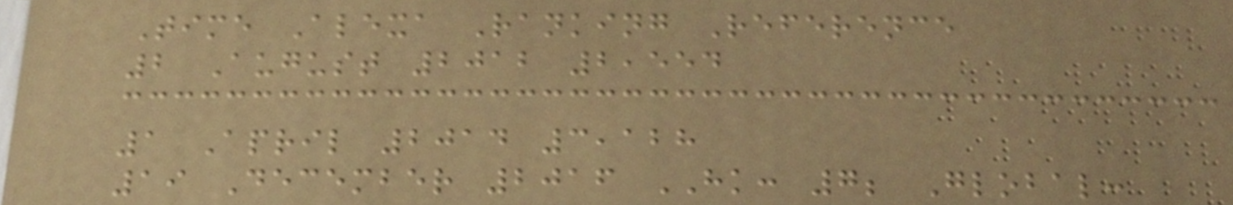Time Alexa Ranking Reference
2 August 2012 2,554
1 April 2014 3,128
19 December 2016 HK: 7; Global:
